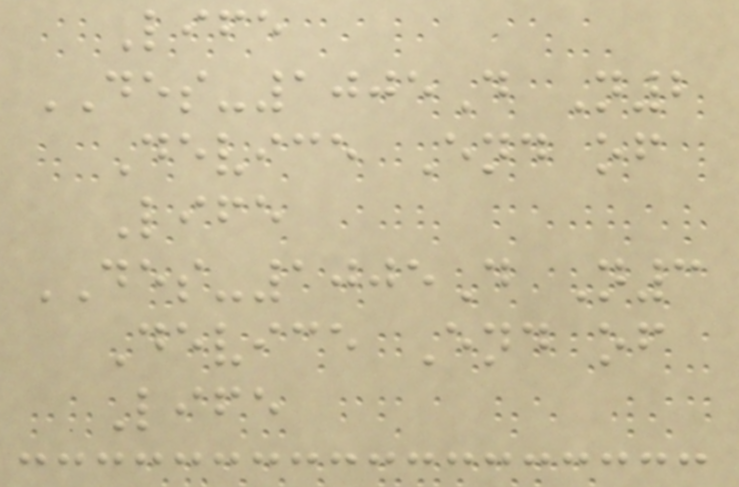Life
DES-1005D N2
Device End of
Life
DES-1005D N3
Device End of
Life
